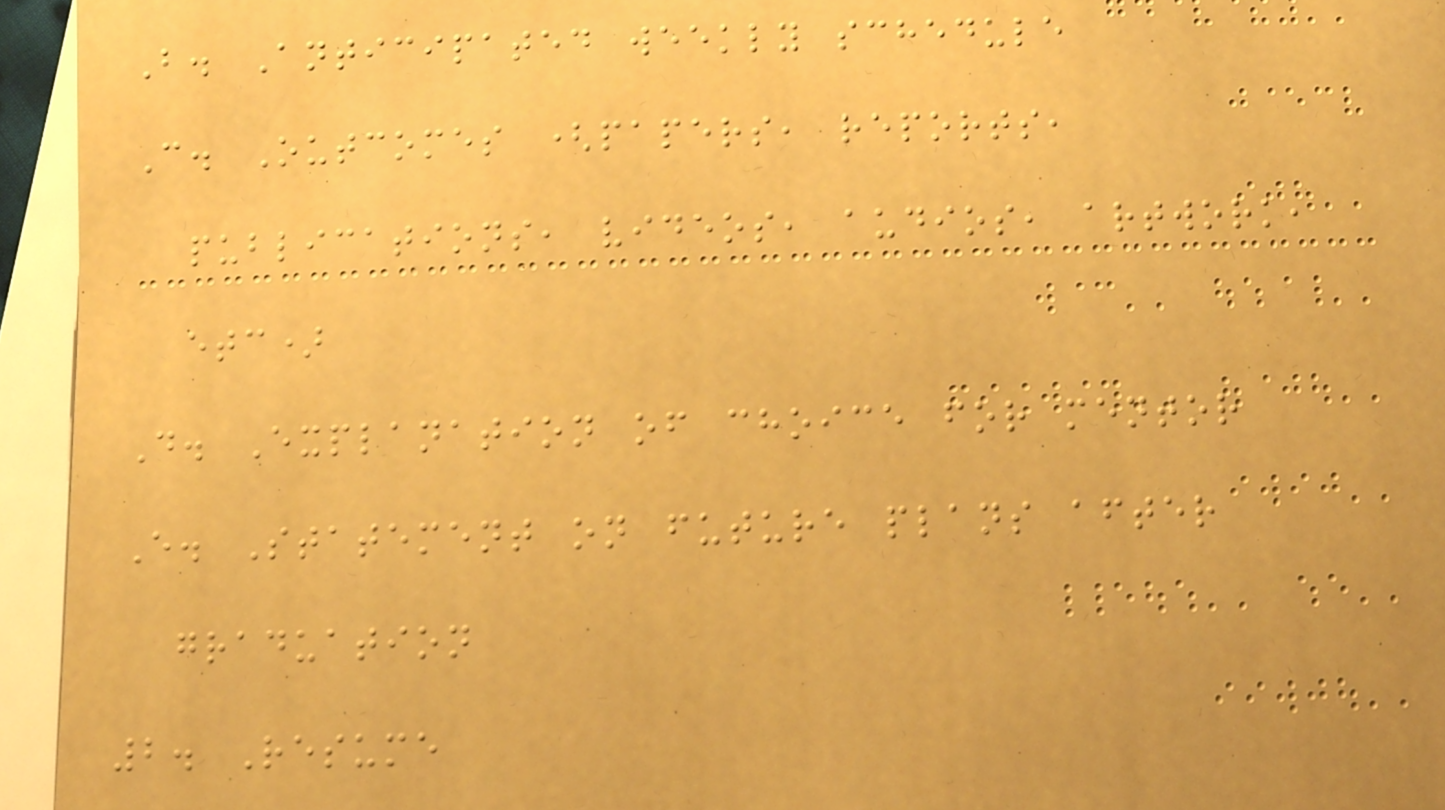B. Anticipated weekly schedule
C. Outcomes (papers, reports,
publications, videos, audios, artwork,
etc)
D. Explanation of choice for mentor
E. Statement on future plans after
graduation
2. Resume
